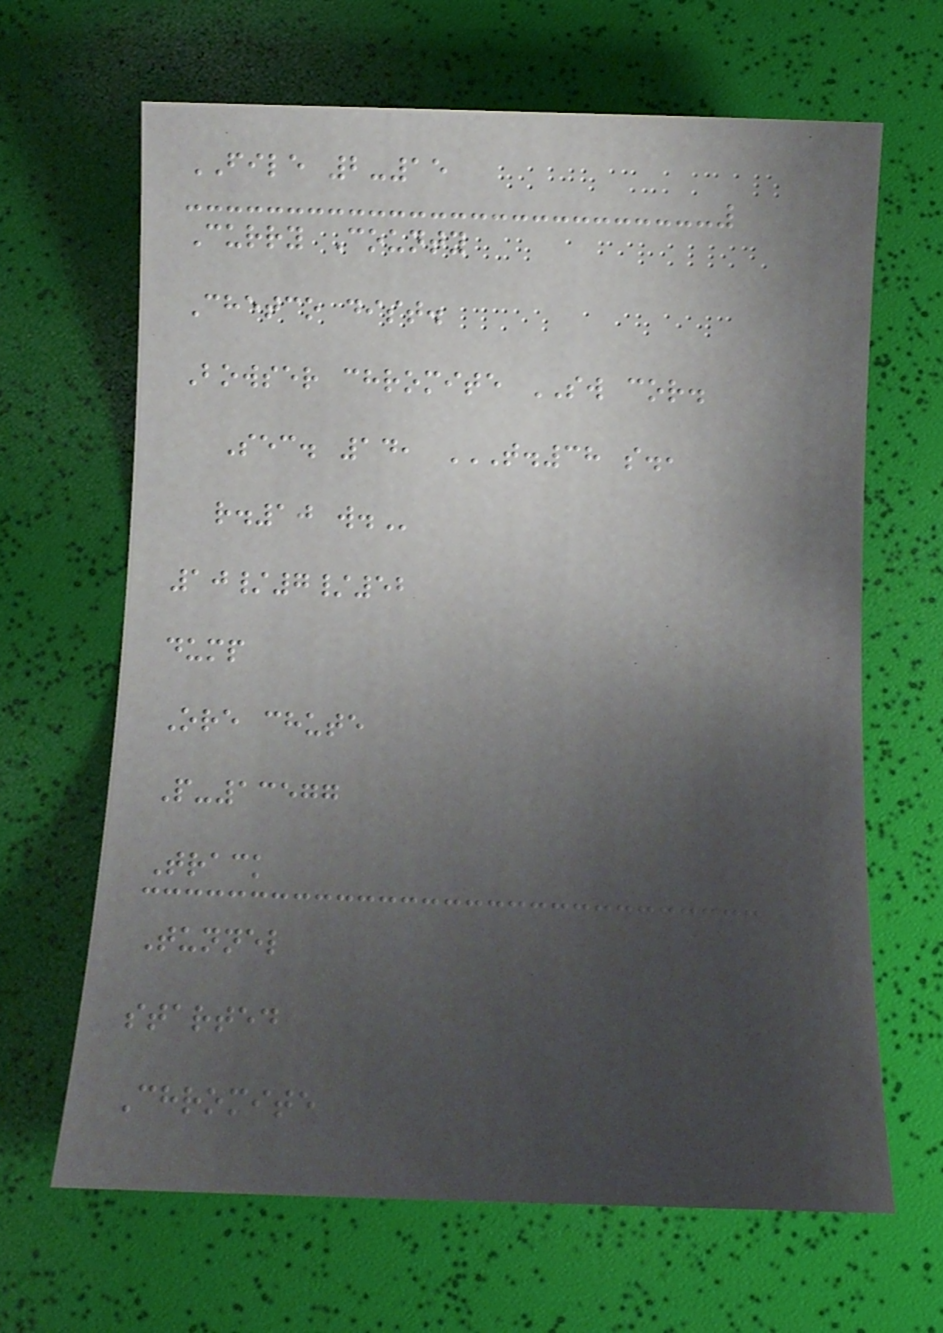FILE 2-15
Curry County
Chetco dist.
Bowser chromite SW cor.
Sec. 14, T.38 S.,
R.10 W.
10/7/52
dump
Ore chute
P-13577
Track
Tunnel
started
Chromite
